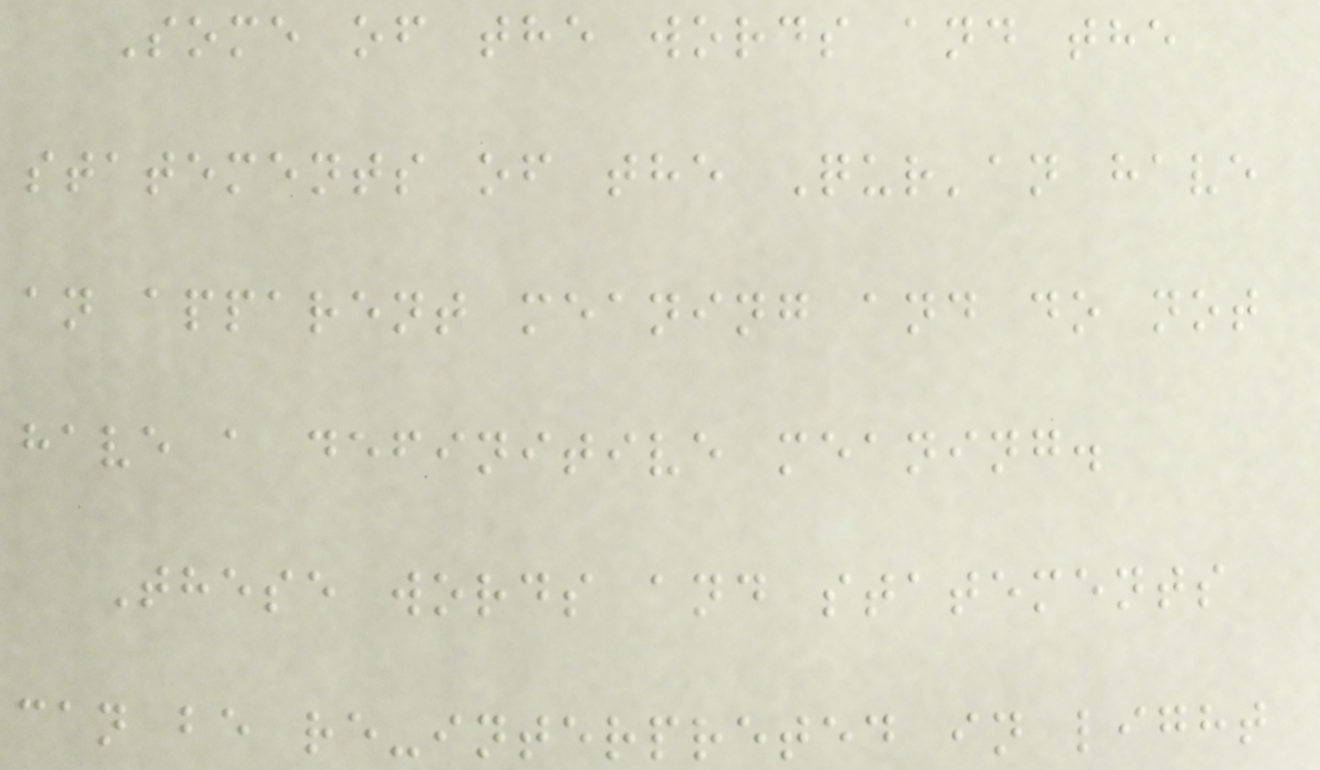Some of the words and the
statements of the Qur'an have
an apparent meaning and do not
have a definitive meaning.
These words and statements
can be re-interpreted in light
